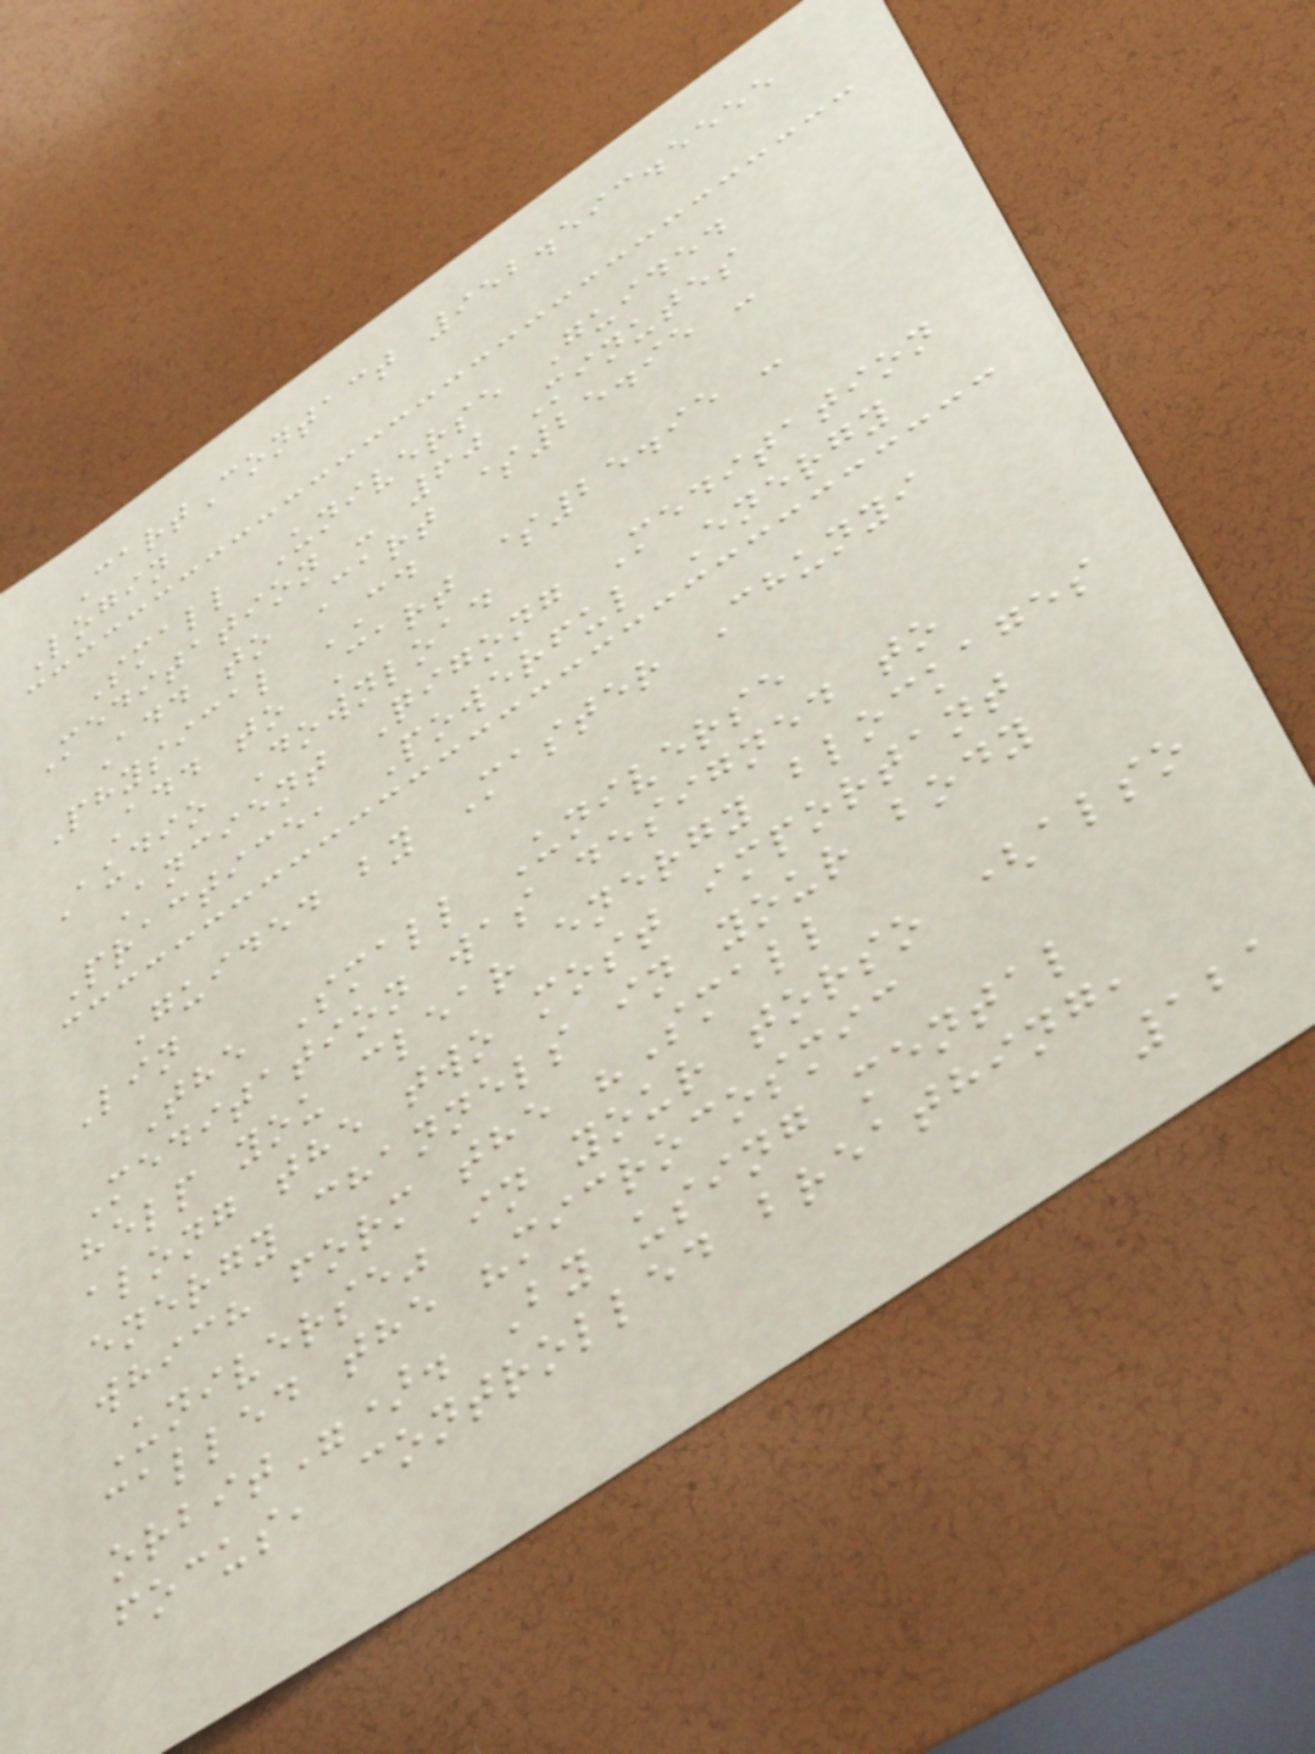CartContact 952.593.5555
Login
Small Universe Guided
Meditation - 60 Minutes
Add to Cart $25.95 -
Physical CD
Add to Cart $25.95 -
Audio Download
Ancient Qigong Meditation
Practice, Powerful Energy
Guided by Master Chunyi
Lin
The Small Universe
Meditation was designed to
help you clear energy blockages
along the two most important
energy channels in your body
which form the "Small
Universe" in your torso (also
called the "microcosmic
orbit"). By using mental
focus, controlled breathing,
121
